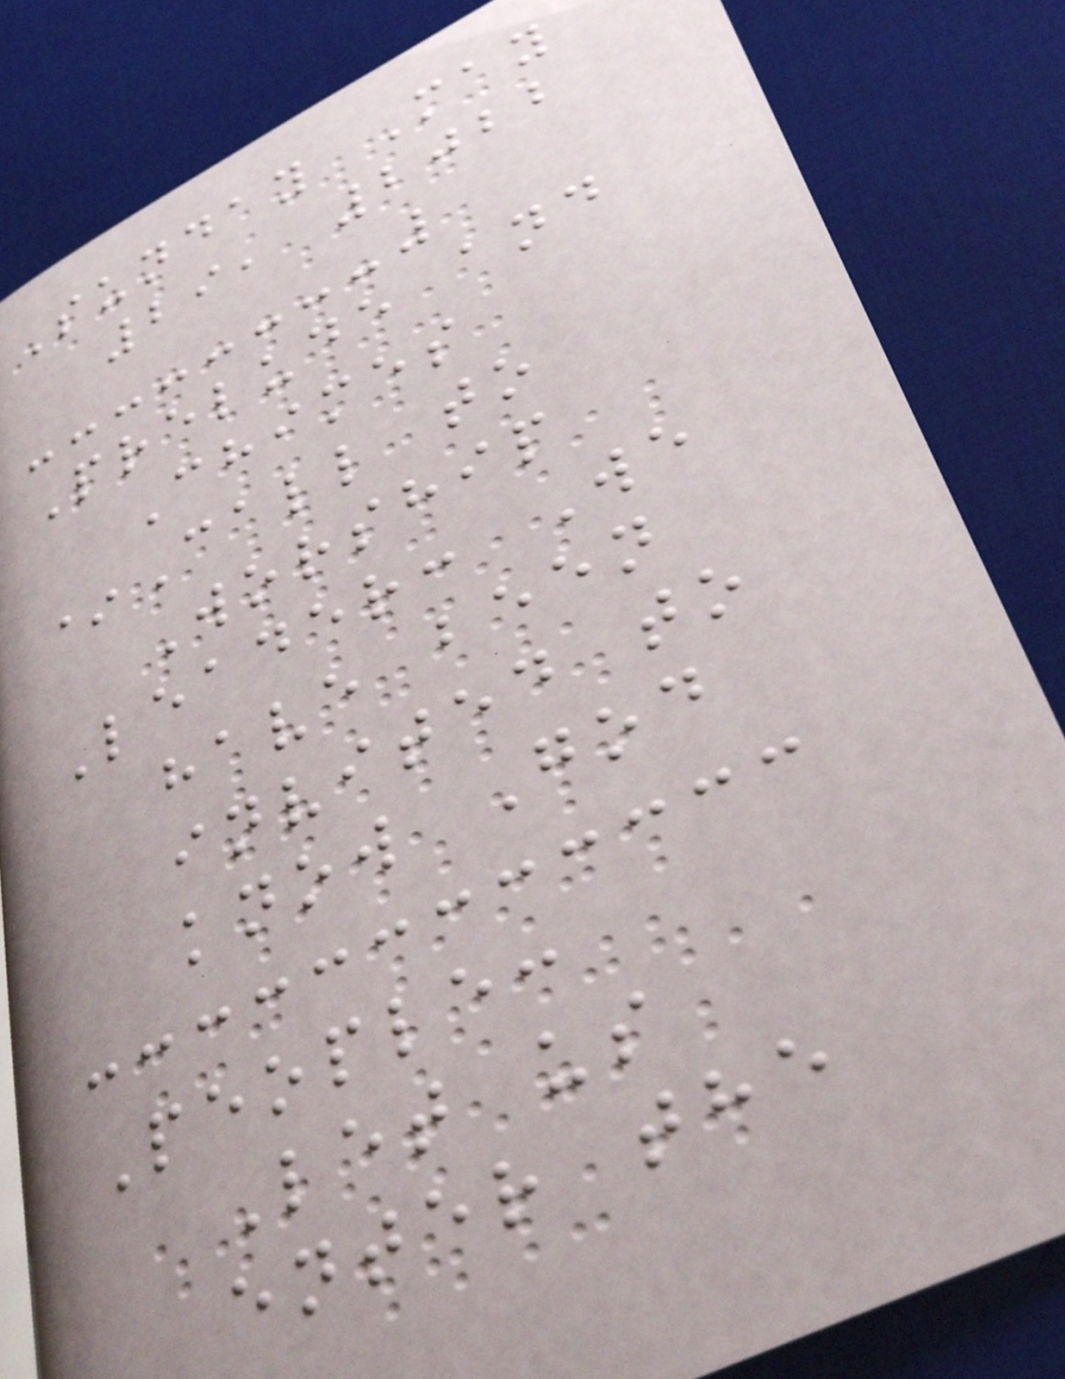Sunday May
29, 2022
Prelude and
Chimes
*Call to
Worship
Leader: We
have been
invited to
know God
People:
Let us
enter the
